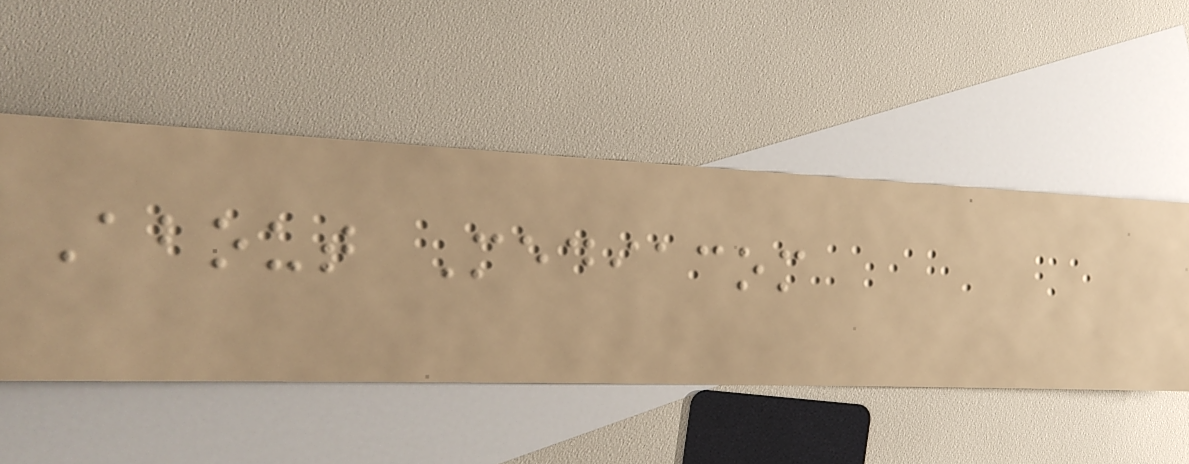About Mediacom
